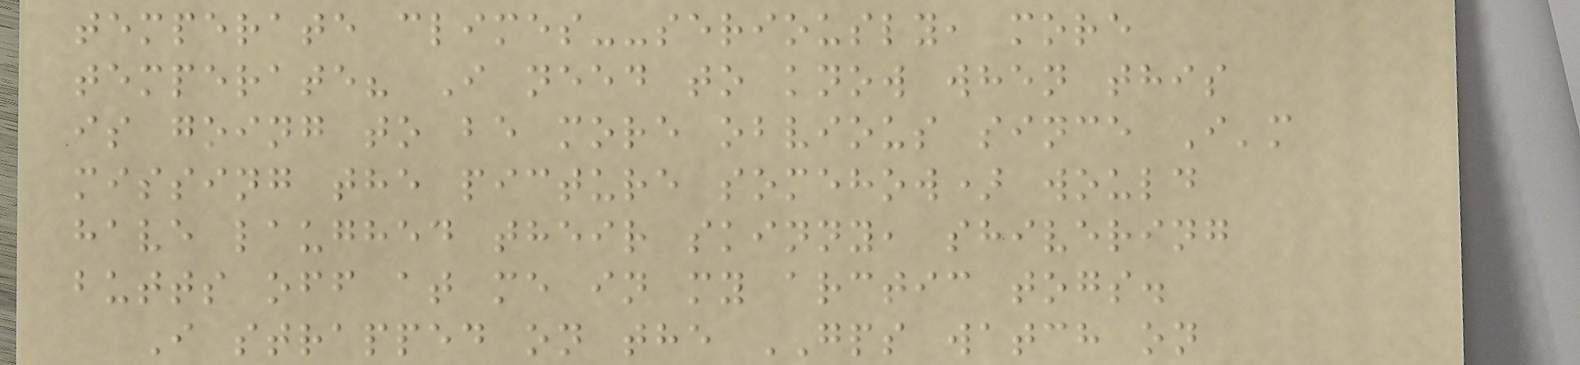temperate climes--seriously, more
temperate? I need to know when this
is going to be more obvious since I'm
missing the picture somehow) would
have laughed their skinny, shivering
butts off at me in my arctic togs.
I strapped on the GPS watch on
